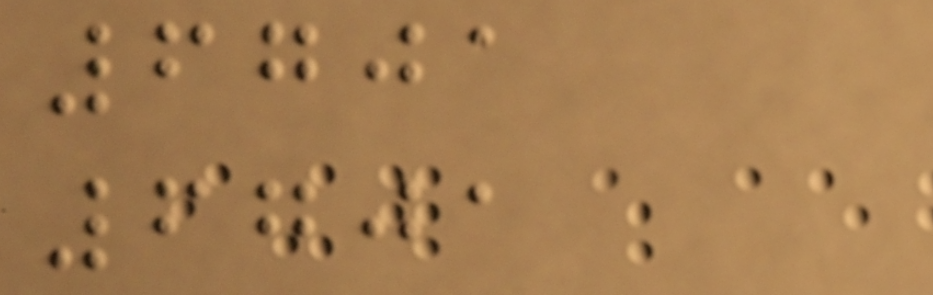6701
6701
